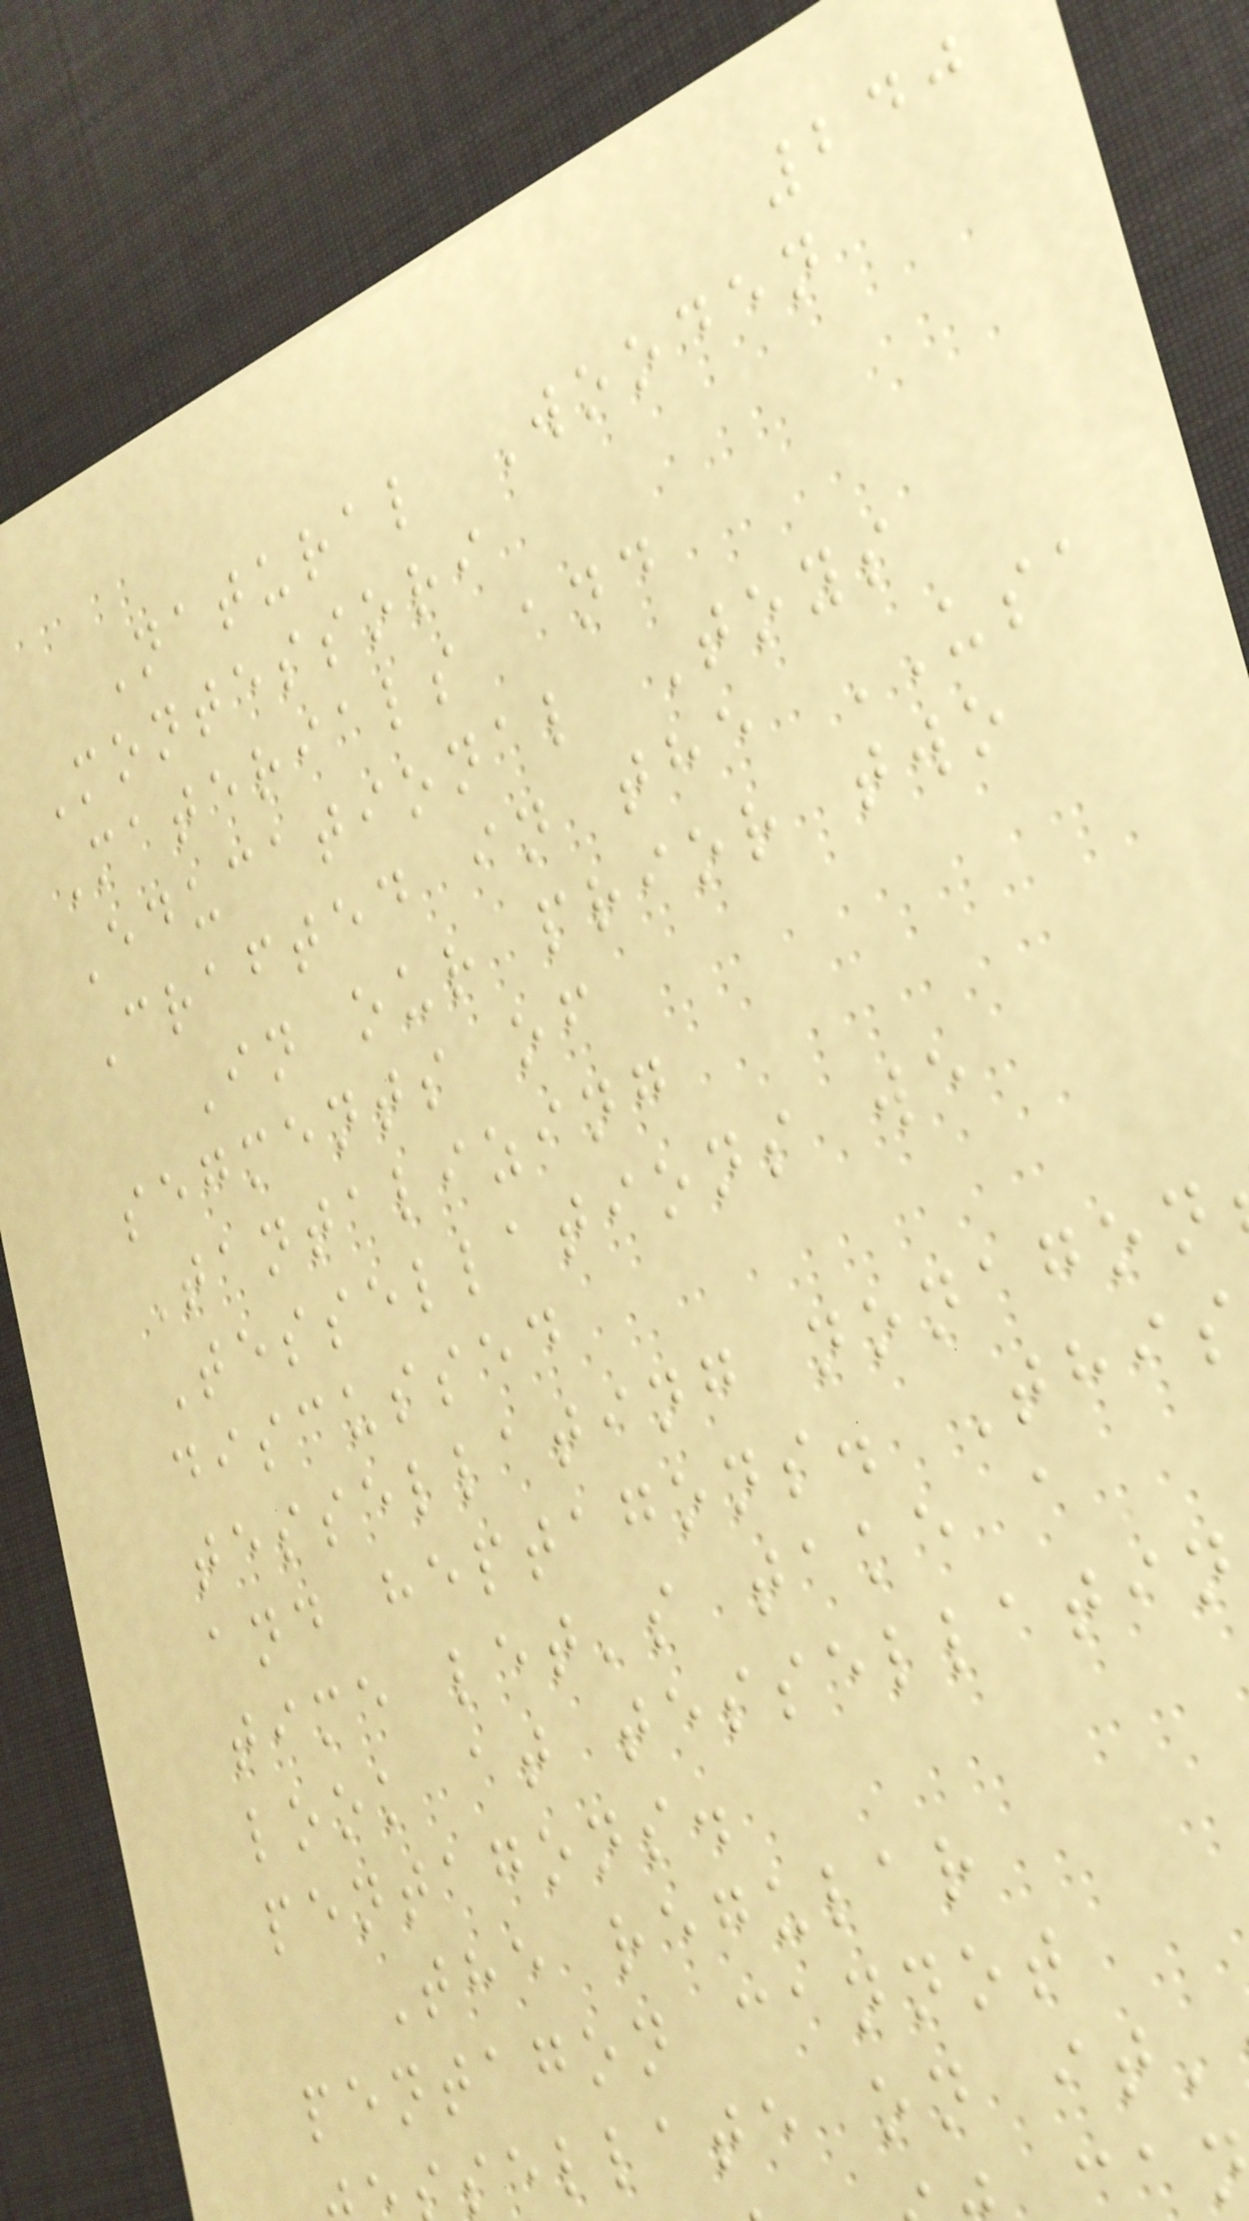240
Natural Wooden
Montessori
Materials and
Educational Toys
Crafted in the USA
In our prior two
segments of
Tantalizing
Tessellations we
discussed
tessellating nonagon
and heptagons. This
time let's take a
look at tessellatin
pentagons.
The regular
pentagon cannot
sellate on it'
